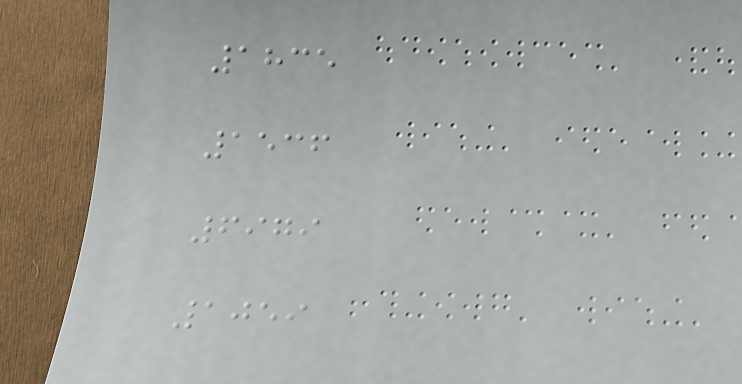1835
1536
6979
1059
